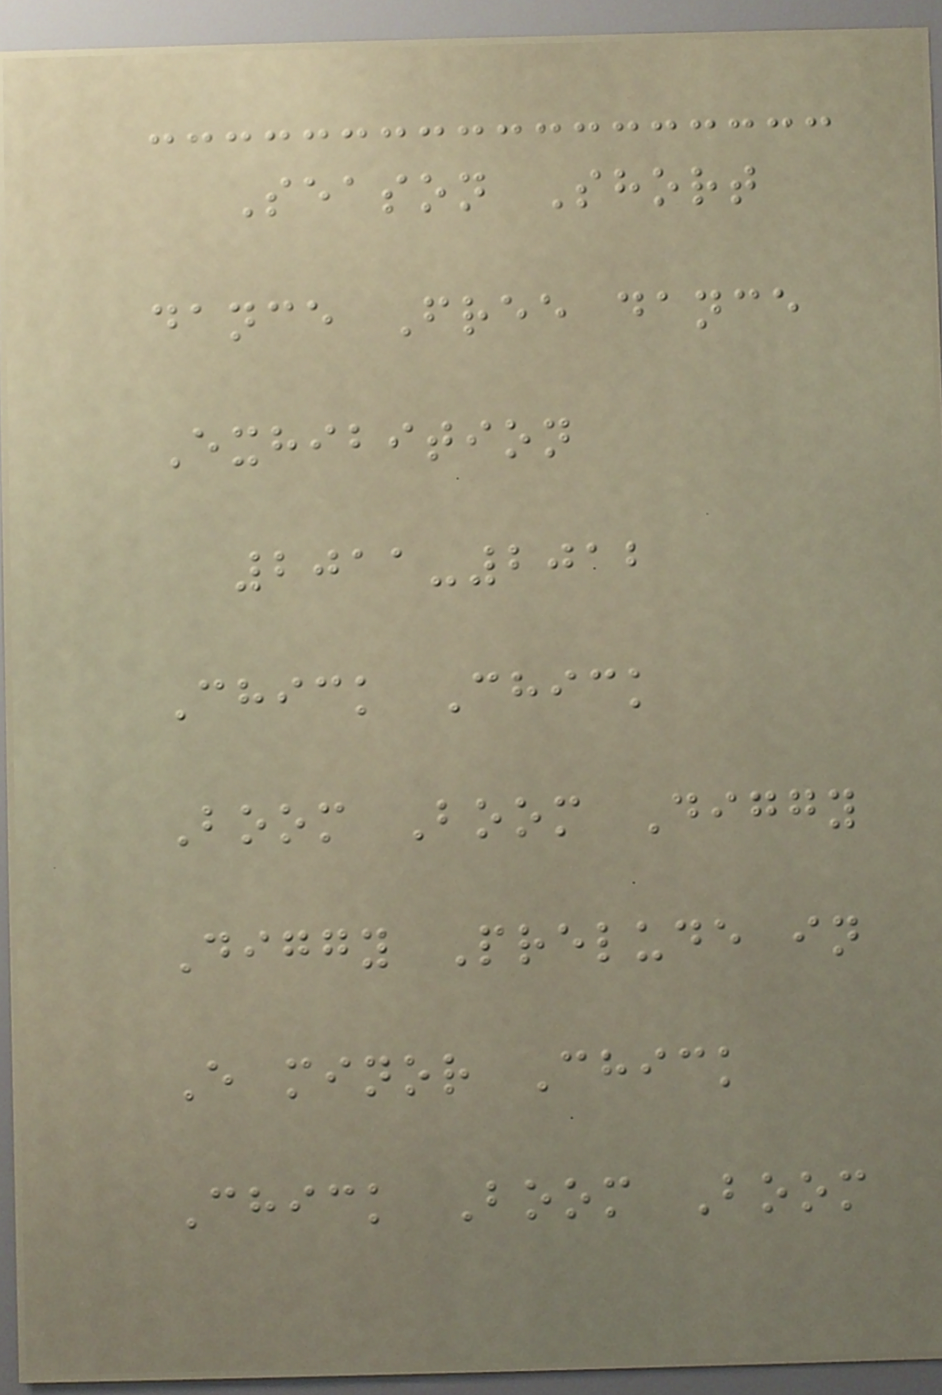Season Short
dance Free dance
Exhibition
2011-2012
Chick Chick
Boom Boom Diggy
Diggy Prelude in
E minor Chick
Chick Boom Boom
